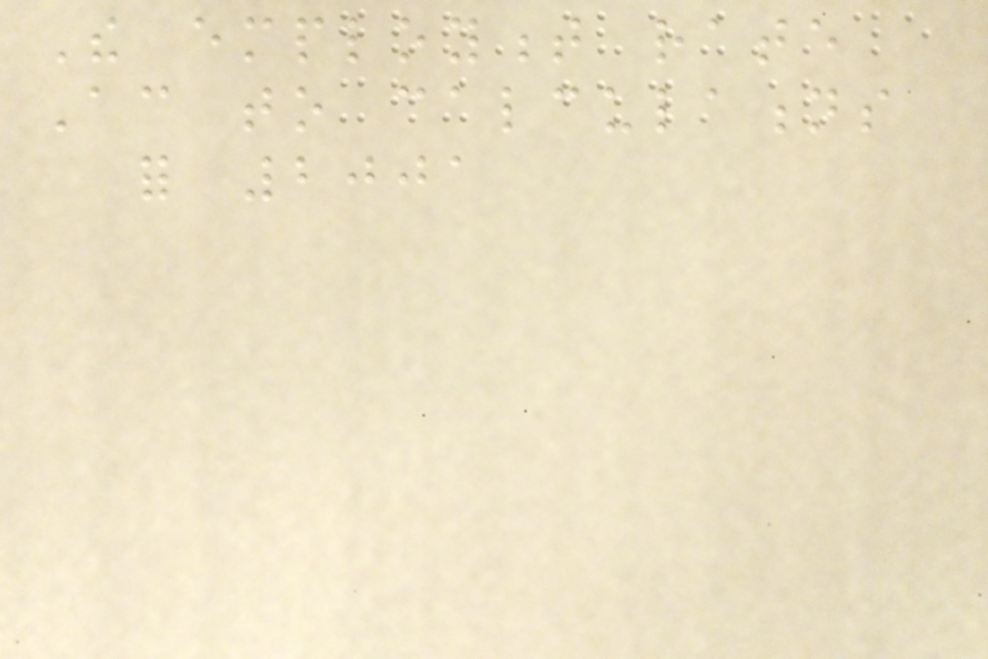The employment rate
According to calculations
for 2001
